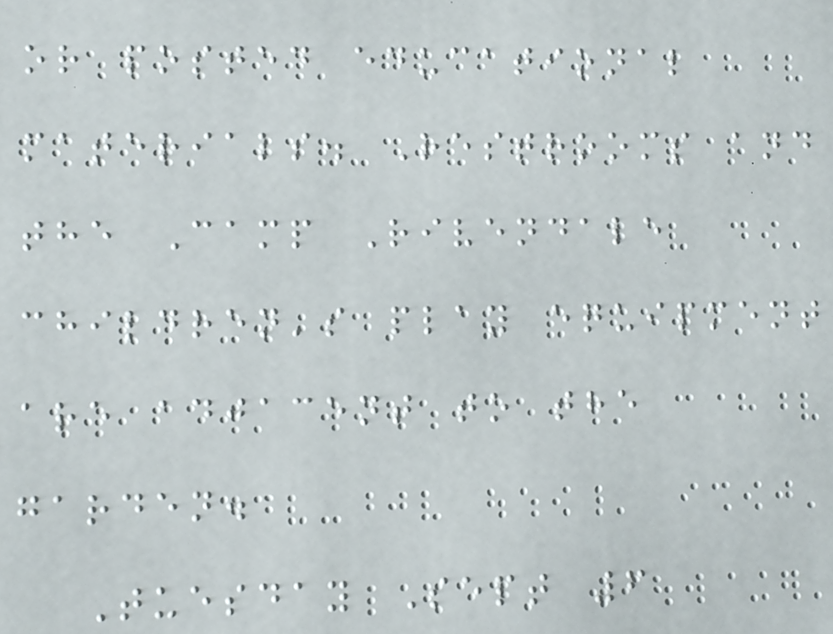or posted educational
materials. Restrooms and
the Camp Rivendale
children's play equipment
are adjacent to the
garden.
Tuesday Sept 6
